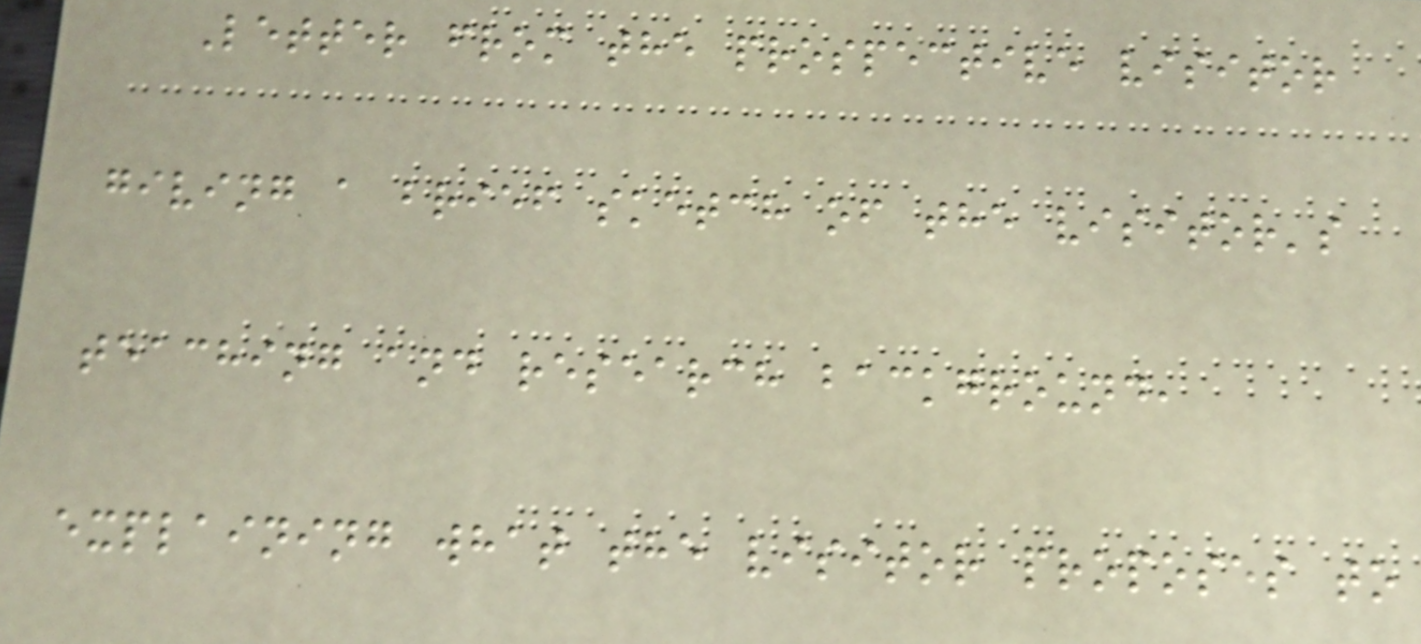Letter from the prospective visitor
giving a brief sketch of the visitor's
teaching and research background,
explaining what the visitor proposes to
